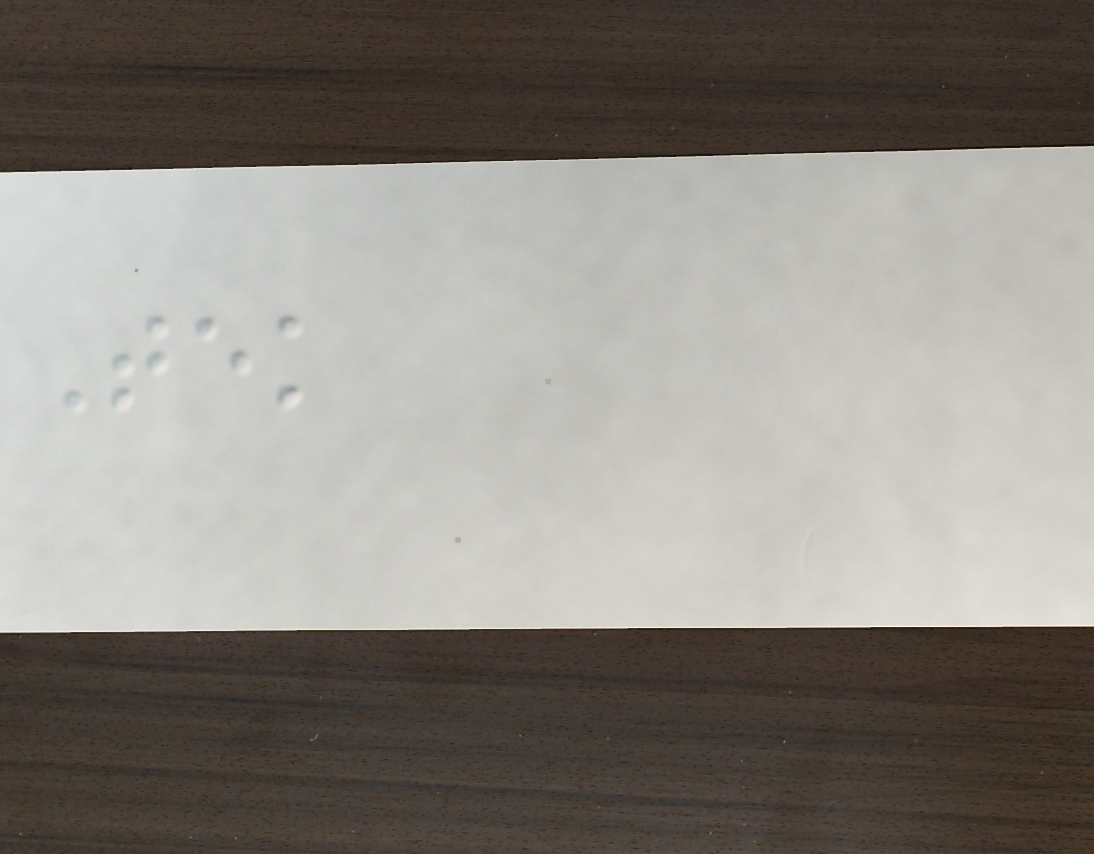Tek
